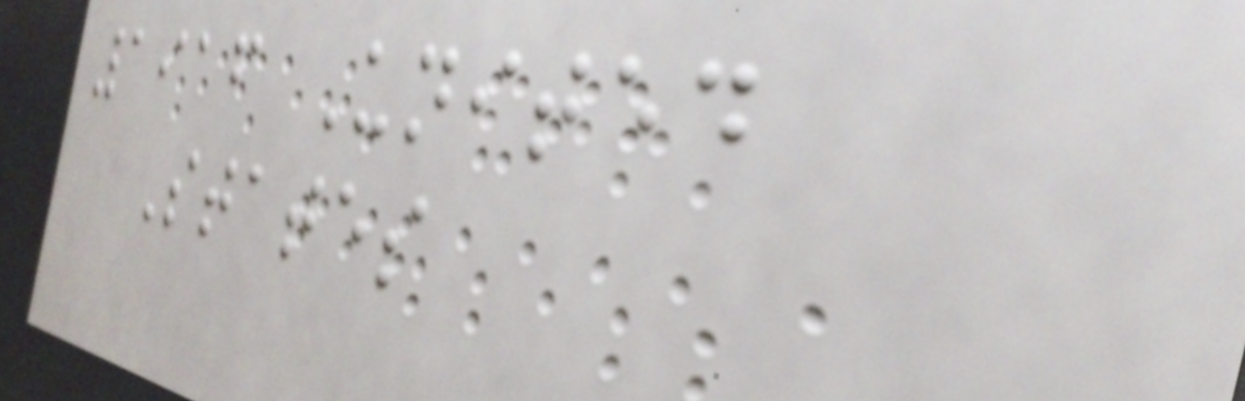1916 United
States
